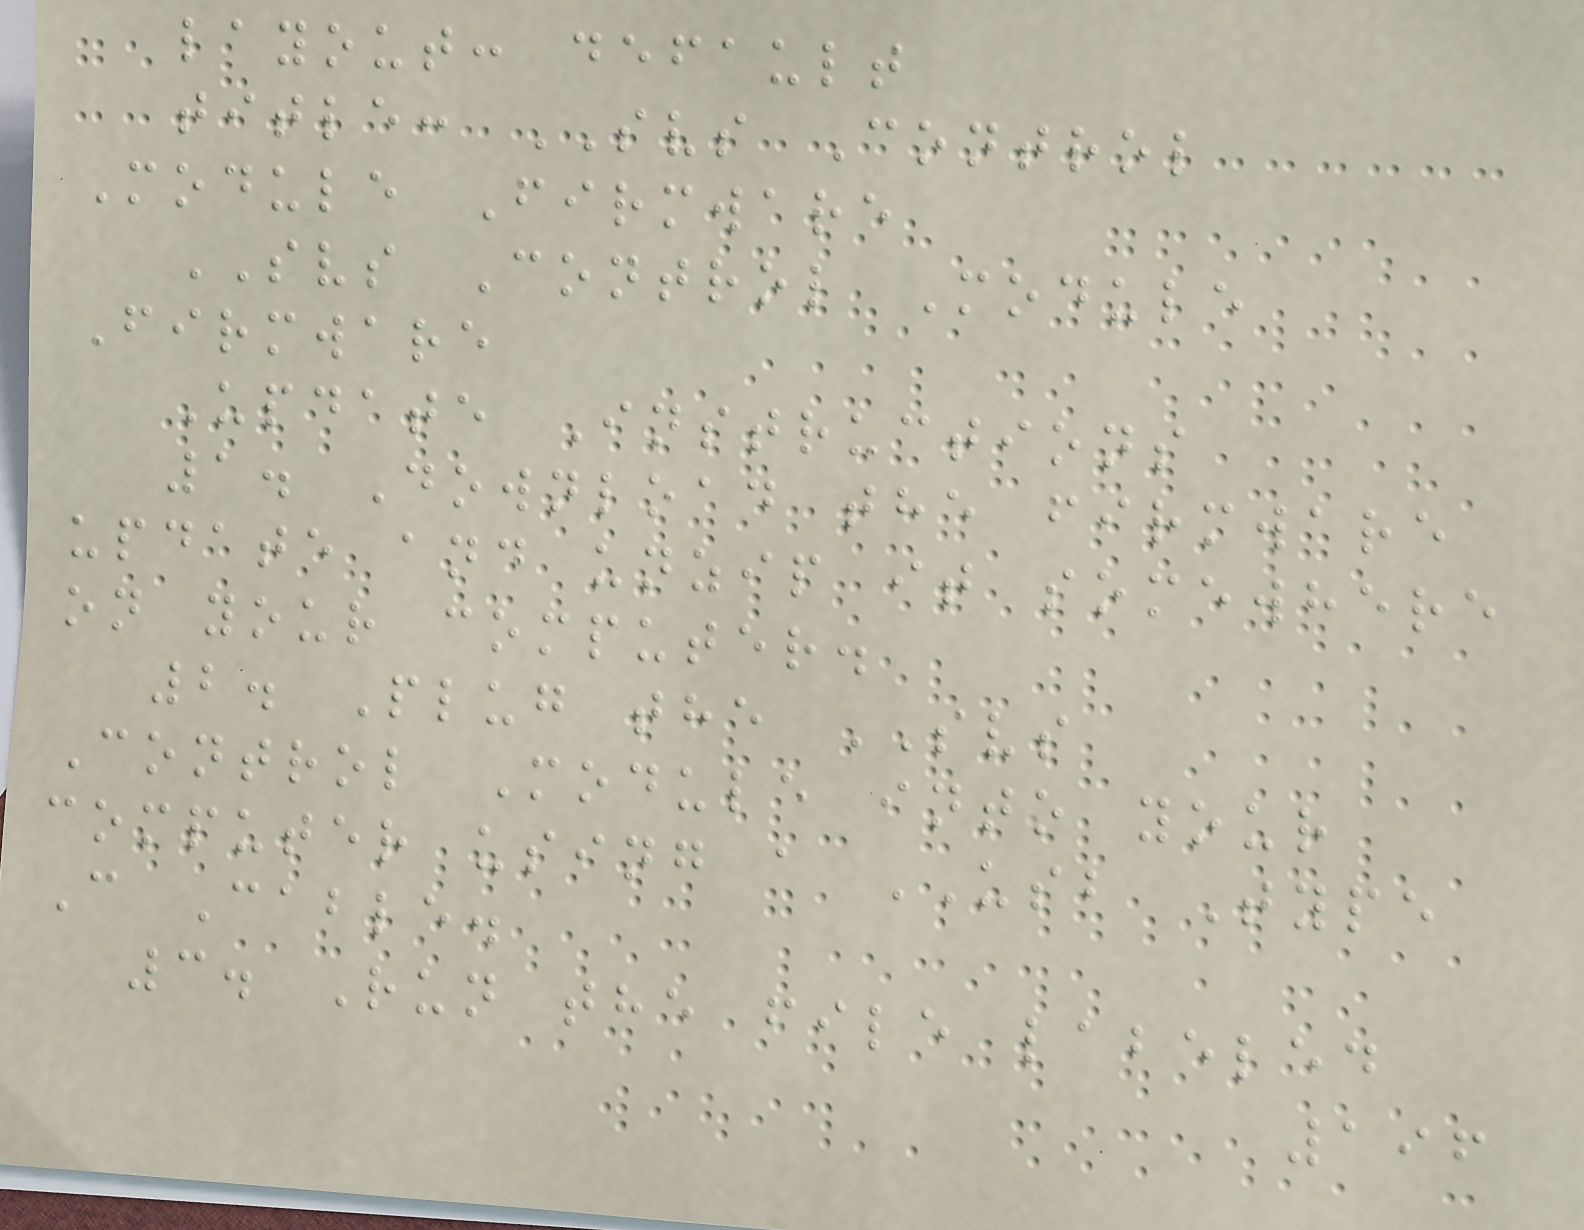layout: default
title: SVS Control
Module Firmware
SVS Control Module
Firmware
Update Instructions
1. Download the firmware
update and unzip it somewhere
on your computer.
2. Plug the SVS
Control Module into your
computer using a USB Type
C Cable.
3. Run the file labeled
196
